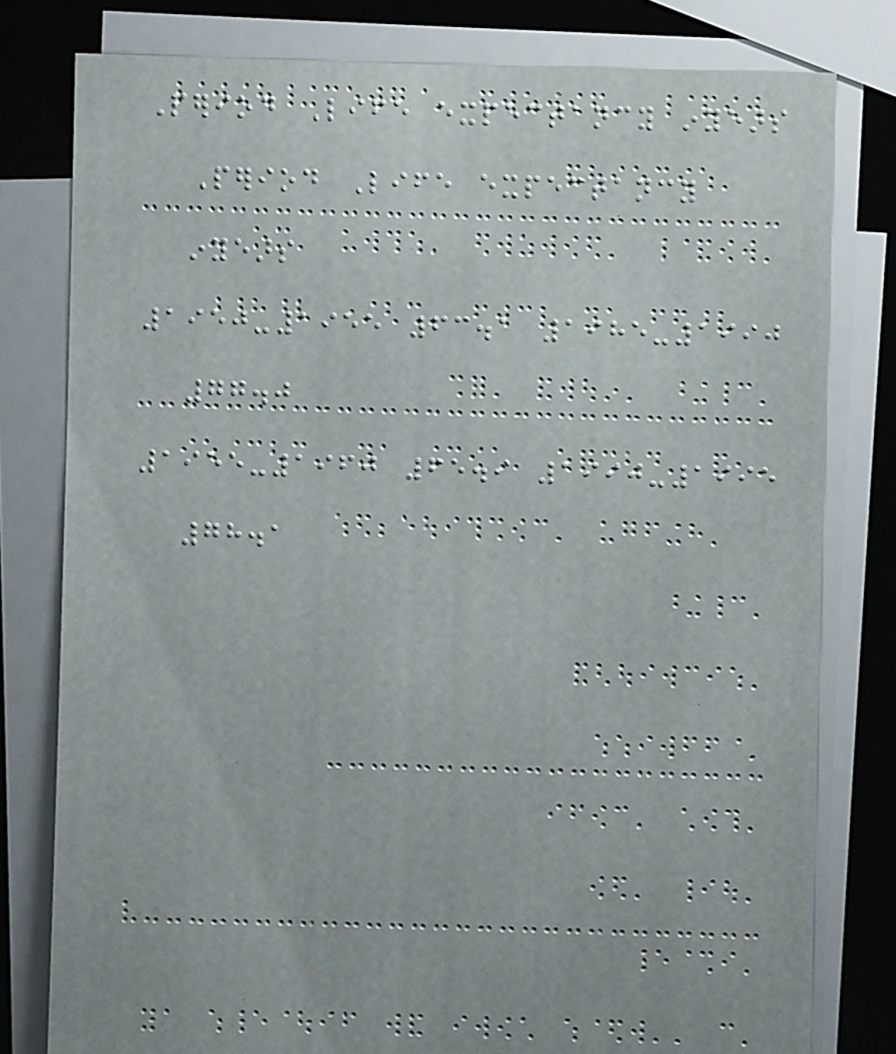Period Life expectancy inyears
Period Life expectancy
inyears
1950-1955 63.1 1985-1990
77.0
1955-1960 65.9 1990-1995
78.1
